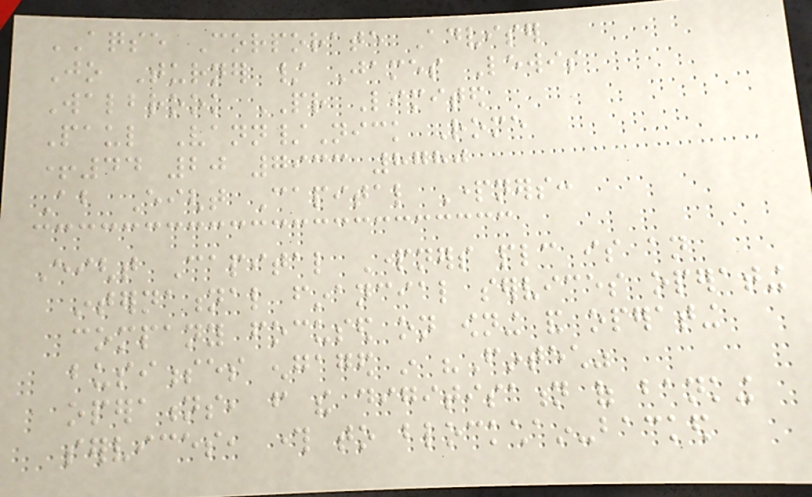AQSE Corporate Adviser
Jo Turner / James Lewis
Walbrook PR Limited
Paul Vann/Nick Rome
+44 20 7933 8780
About Eight Capital Partners:
Eight Capital Partners plc is an
international financial services operating
company focused on owning and operating
businesses engaged in "Fintech"
operations, from the digitisation of banking
services, through to blockchain-backed
